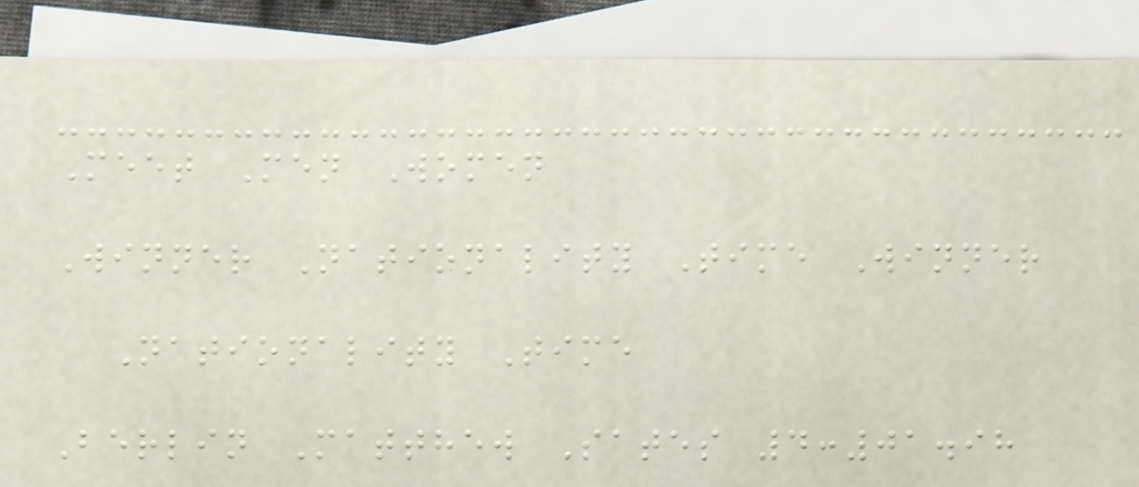Meet Men Women
Winner Nationality Time Winner
Nationality Time
Berlin Matthew Sates 4:01.98
